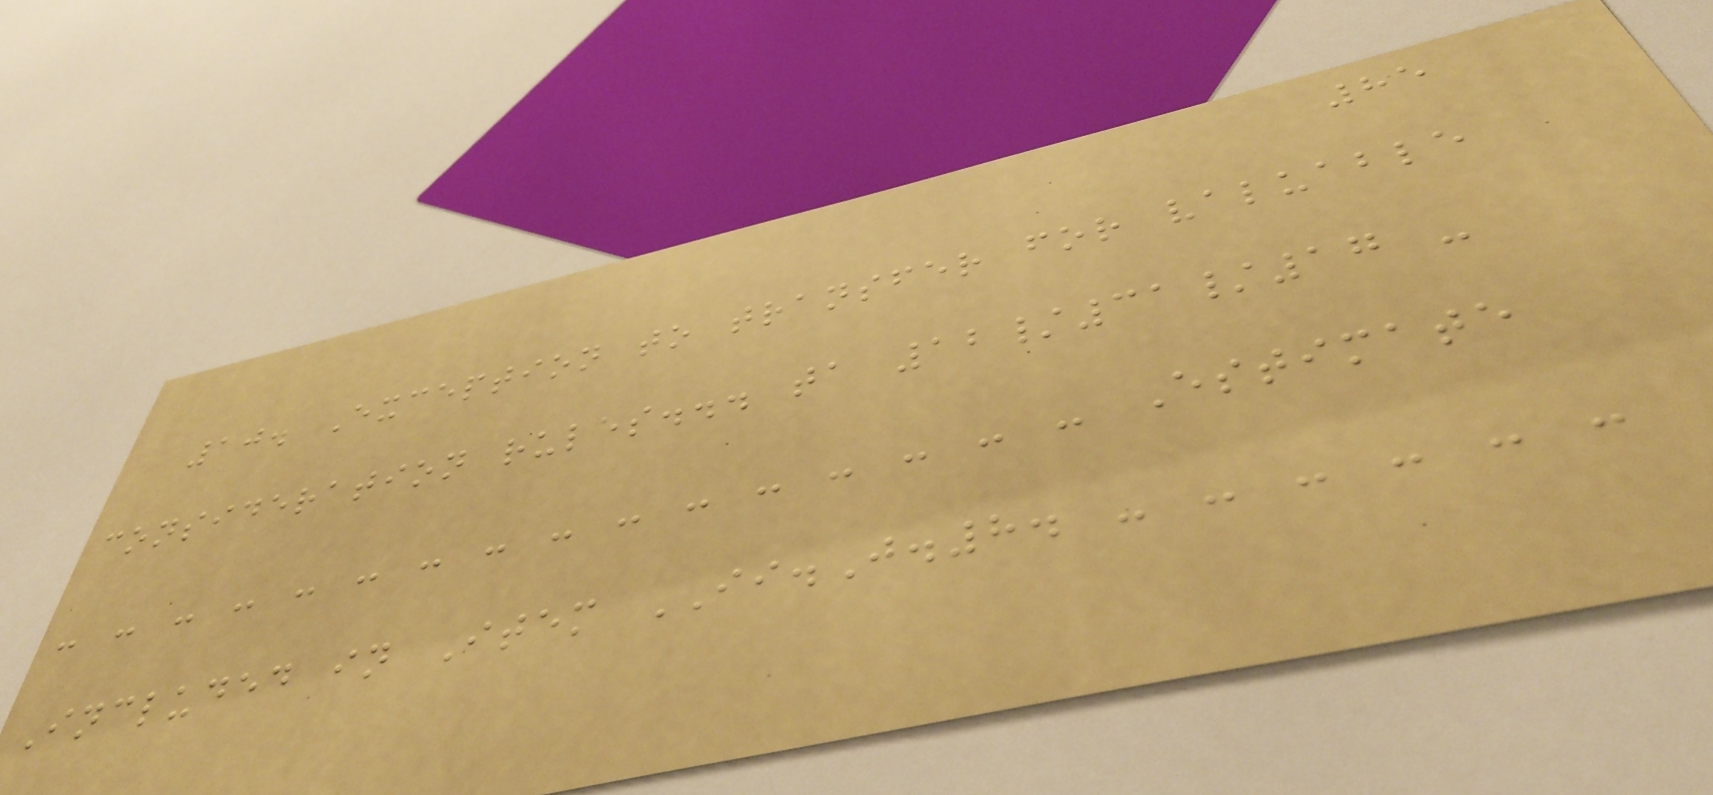85
10. Exception to transfer for valuable
consideration rules... ta 12/31/17 -
- - - - - - - - - - - - - - - - Estimate
Included in Item II.J.8. - - - - - -
